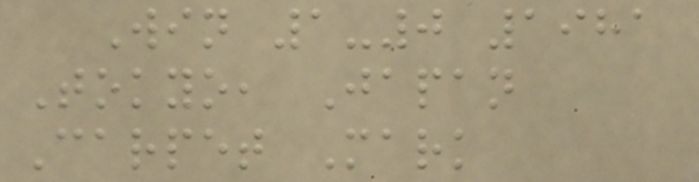Win 1-0 1981
Tokyo, Japan
Carpet Mark
